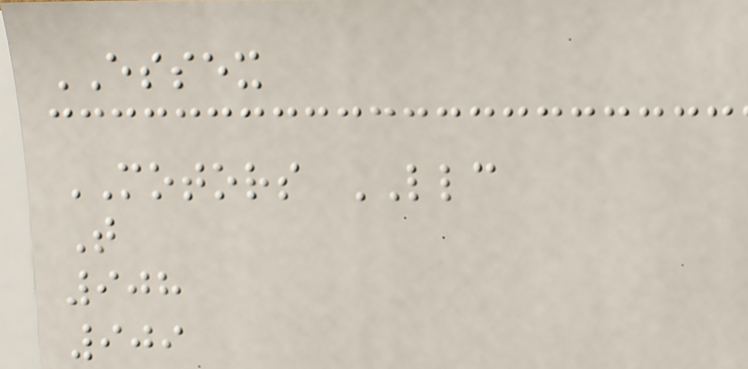ESSEX
MOTORS LLC
T
908
909
